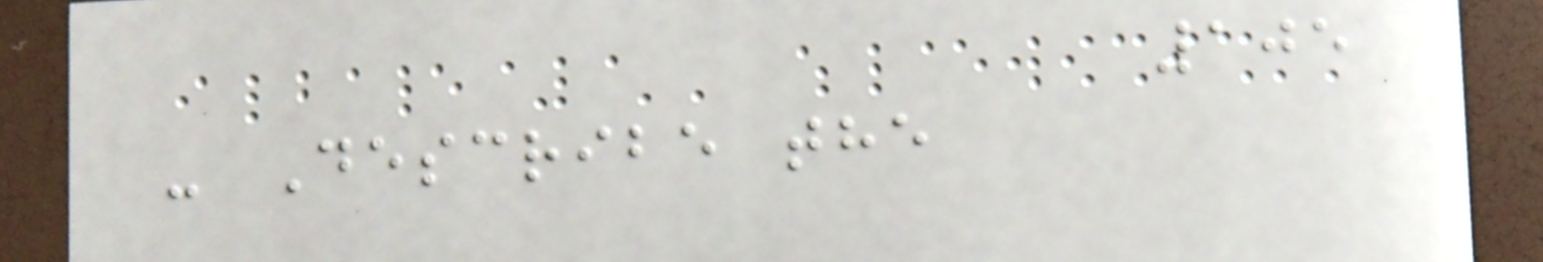105
- Describe the
